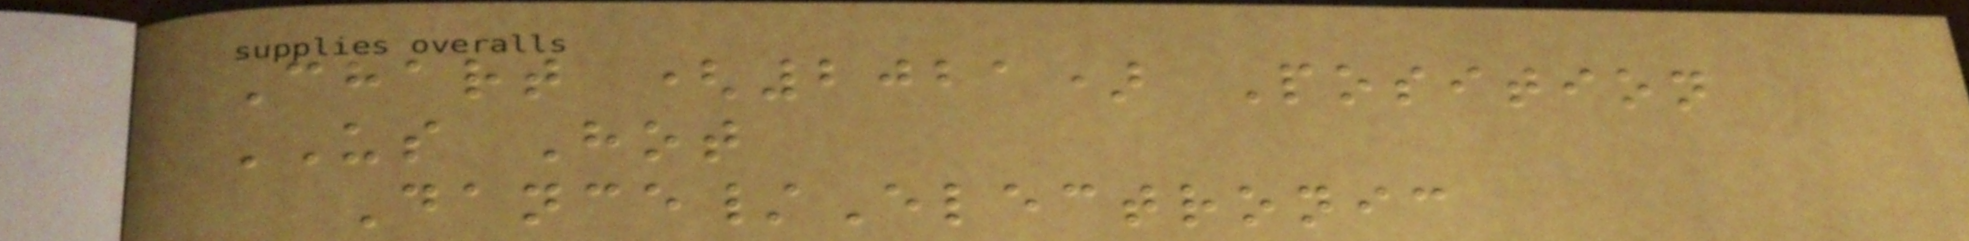Chart (2021) Position
US Hot
Dance/Electronic
